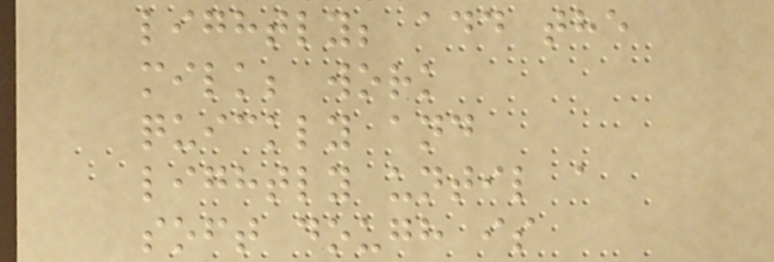lightly; add the
milk; work
quickly and
lightly until a
soft dough is
